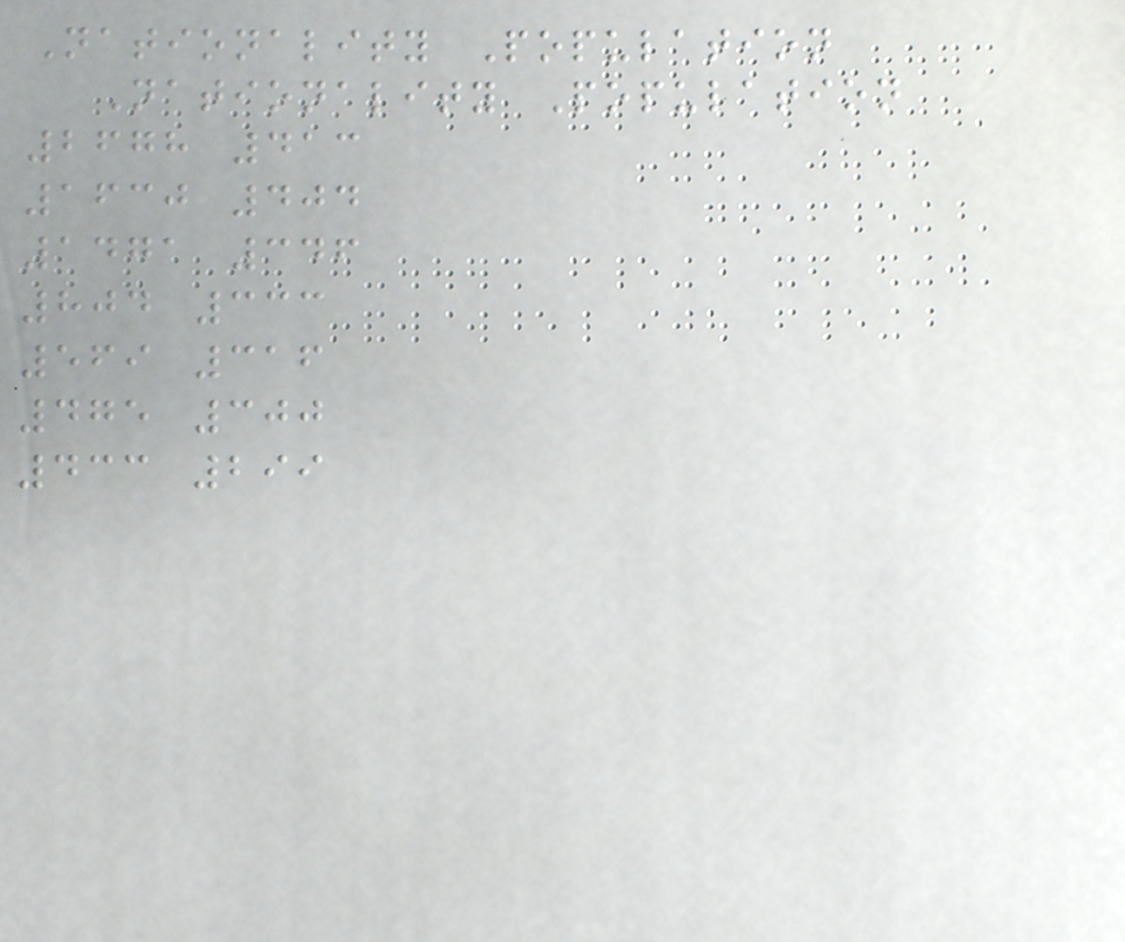Nationality Population
Nationality Population
2678 413
1630 404
1471 346
804 333
569 316
475 300
433 299
